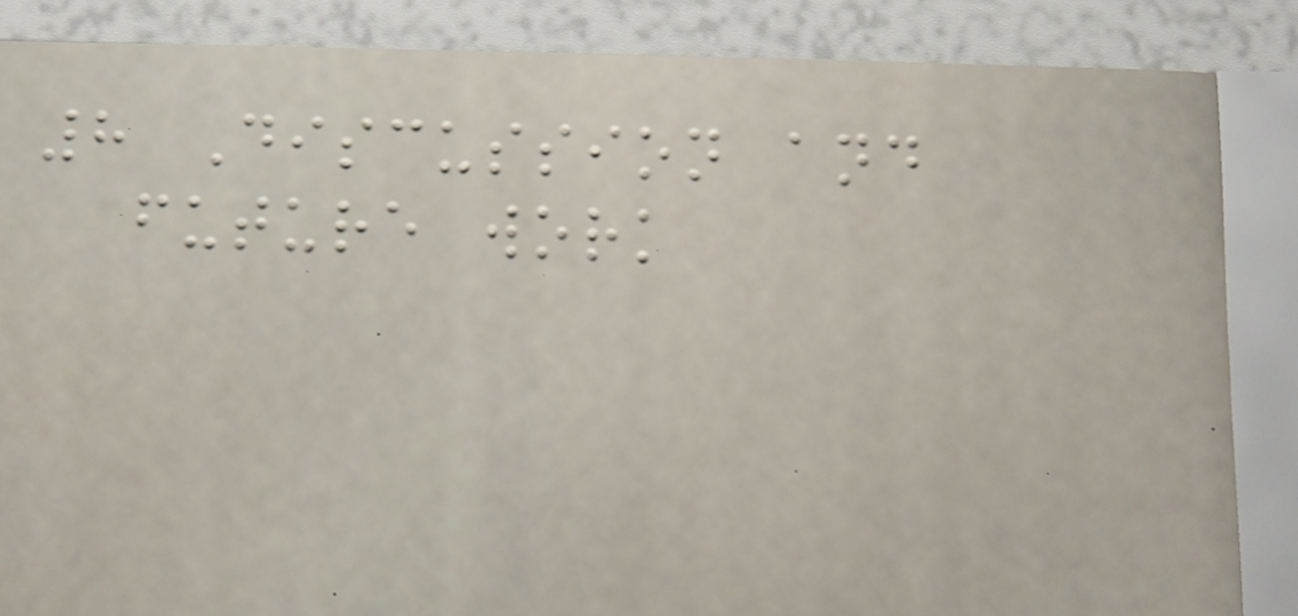8 Discussion and
future work
